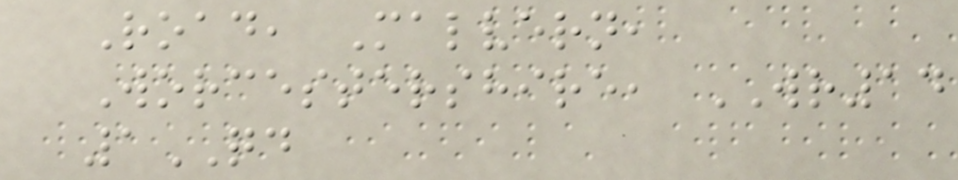Road, Malvern,
Worcestershire, WR14
1QD
